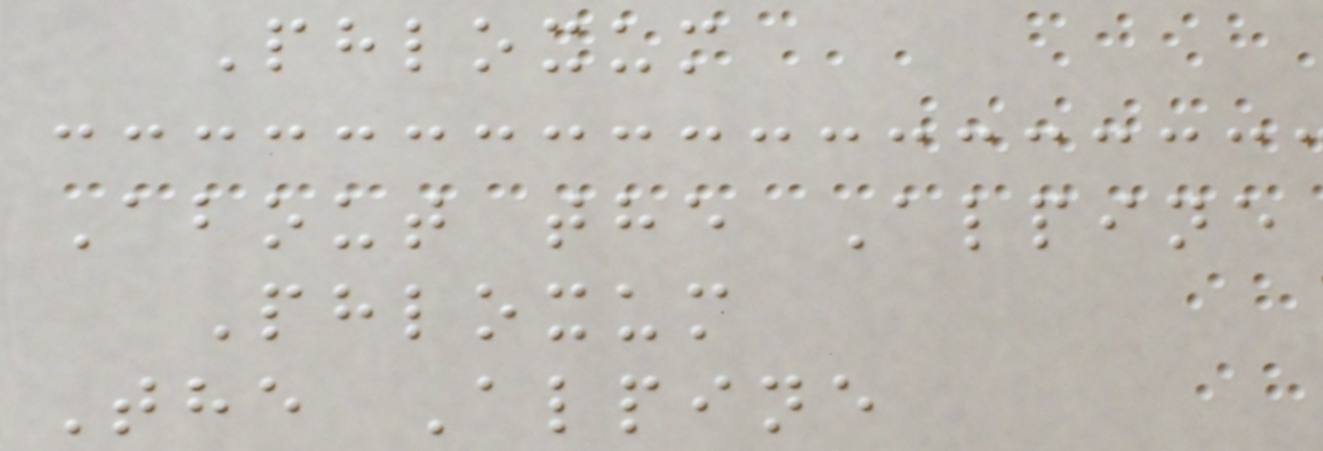Phloxum
About the Alpine
Phloxum
The Alpine
